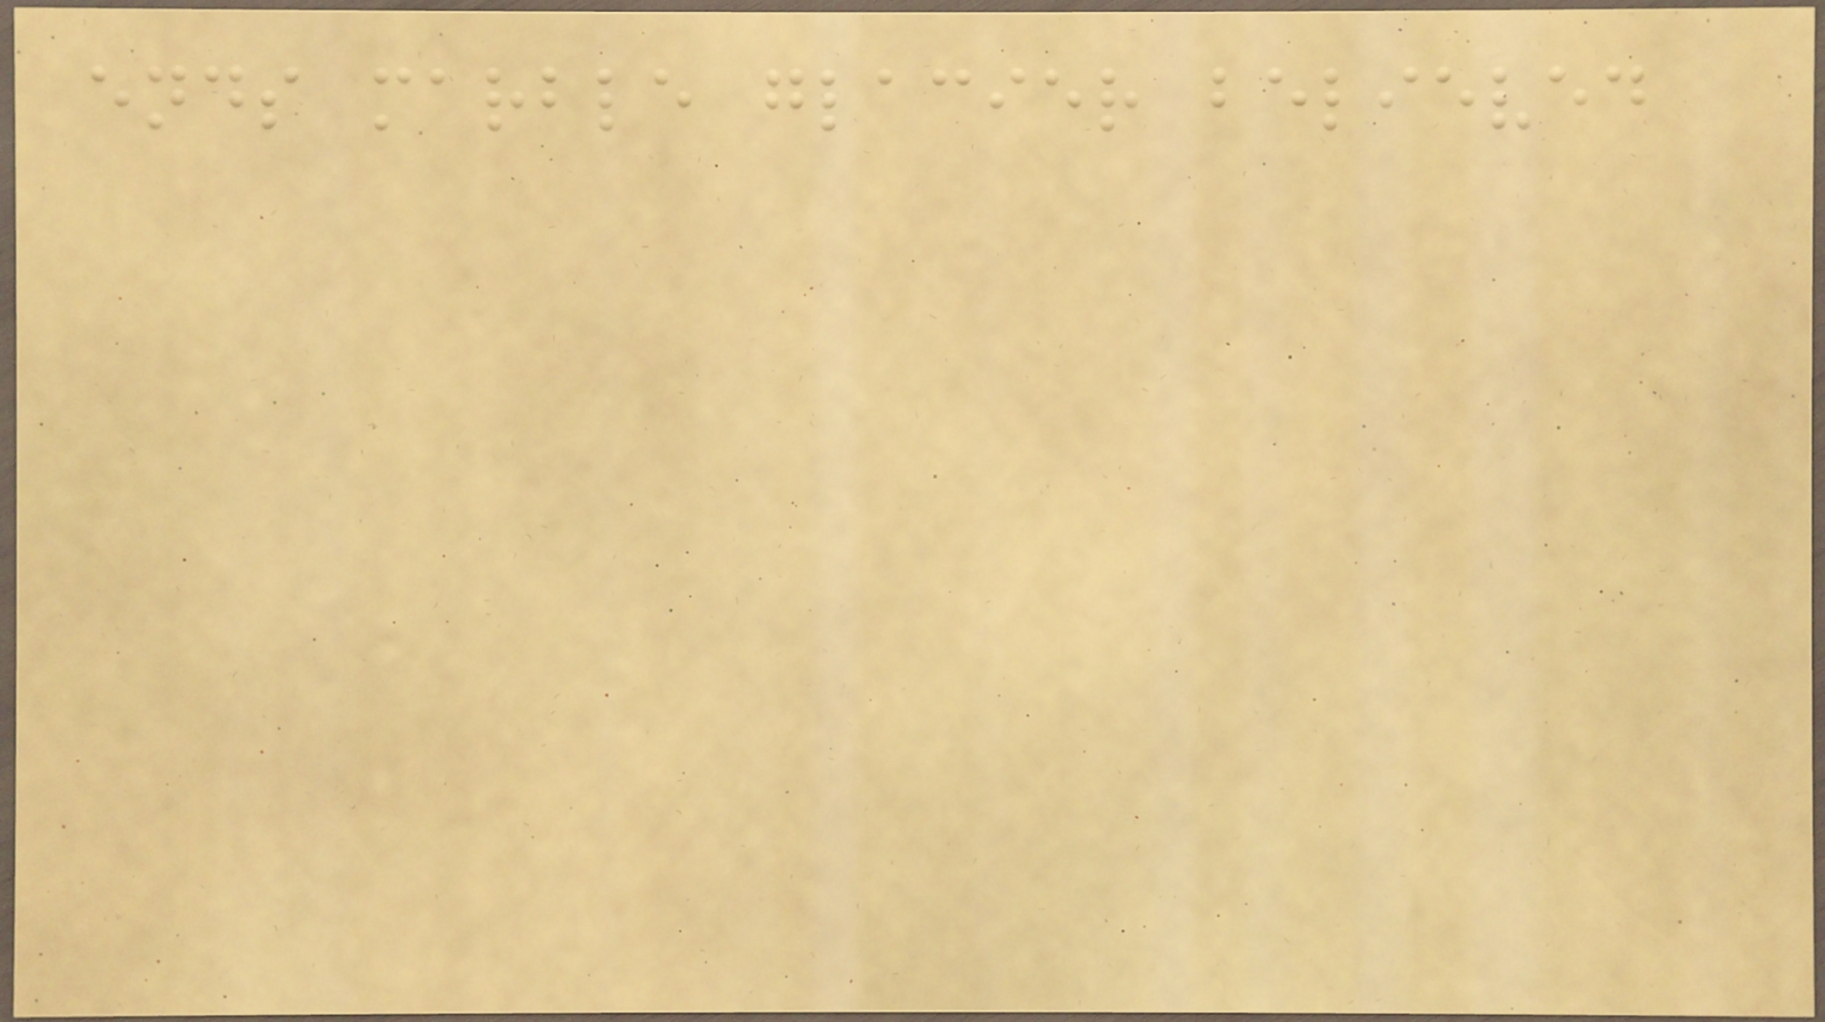ends marble glacier believed
